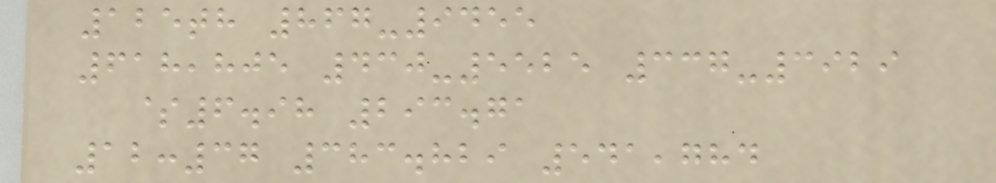125th 867-9455
618,805 430-5525 337-3929
$6.98 293.71
12:37 383.829 541,784
